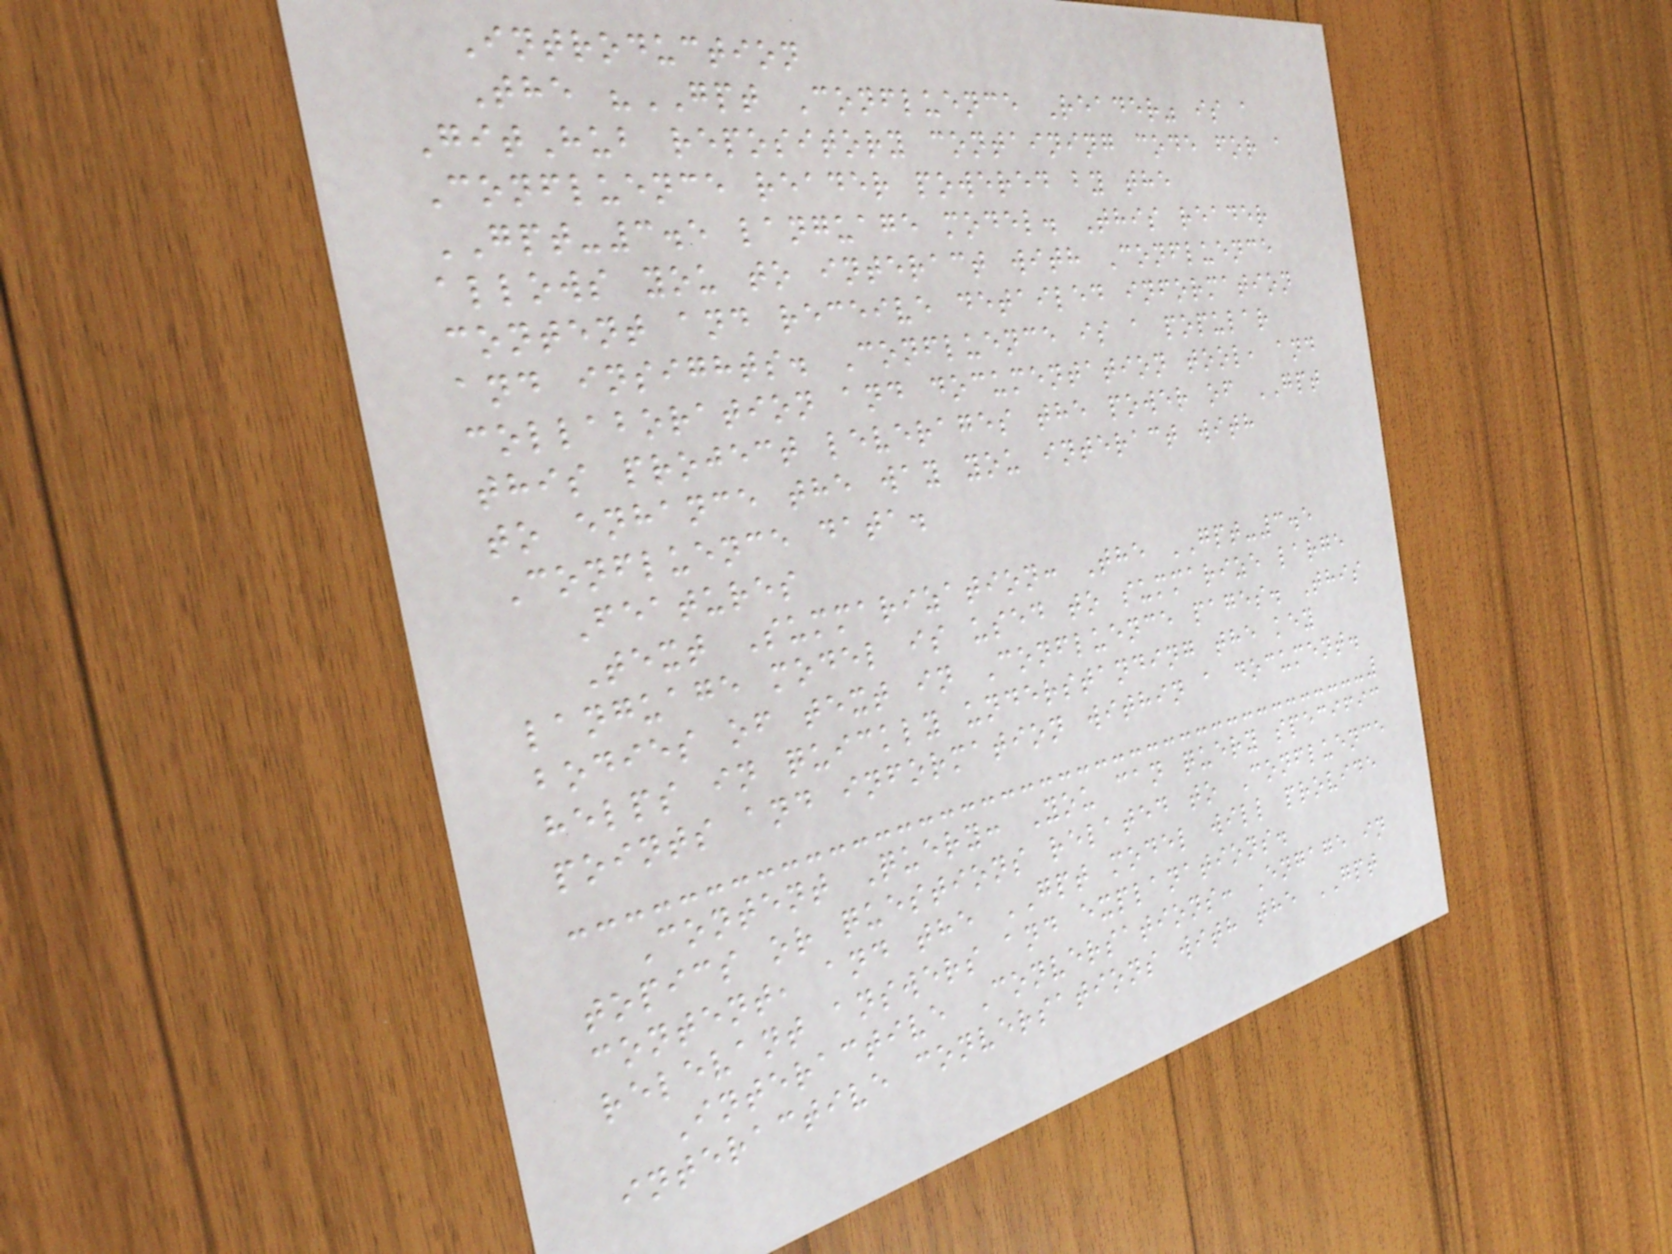Introduction
The "GPT Confluence Reader" is a
GitHub repository containing code for a
Confluence reader powered by the
GPT-3.5 language model. This reader
allows you to interact with Confluence
content and receive detailed information
and insights. Confluence is a popular
collaboration and documentation tool, and
this project leverages the power of GPT
to enhance the way you interact with
Confluence data.
Features
Text Summarization: The GPT-3.5
language model is used to summarize large
bodies of text in Confluence pages. This
helps in quickly understanding the key
points and information within a document.
Content Query: You can query specific
topics or questions related to Confluence
content, and the GPT model will provide
relevant answers and explanations.
Interactive Conversations: Engage in
interactive conversations with the GPT
